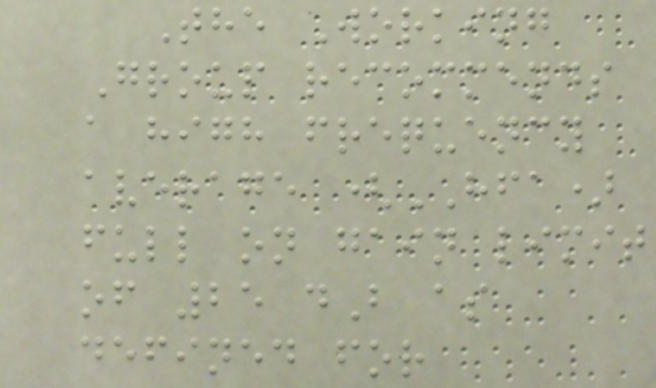The Working
Group recommends
a high frequency
average (HFA)
full on gain limit
of 25 dB as
defined for
